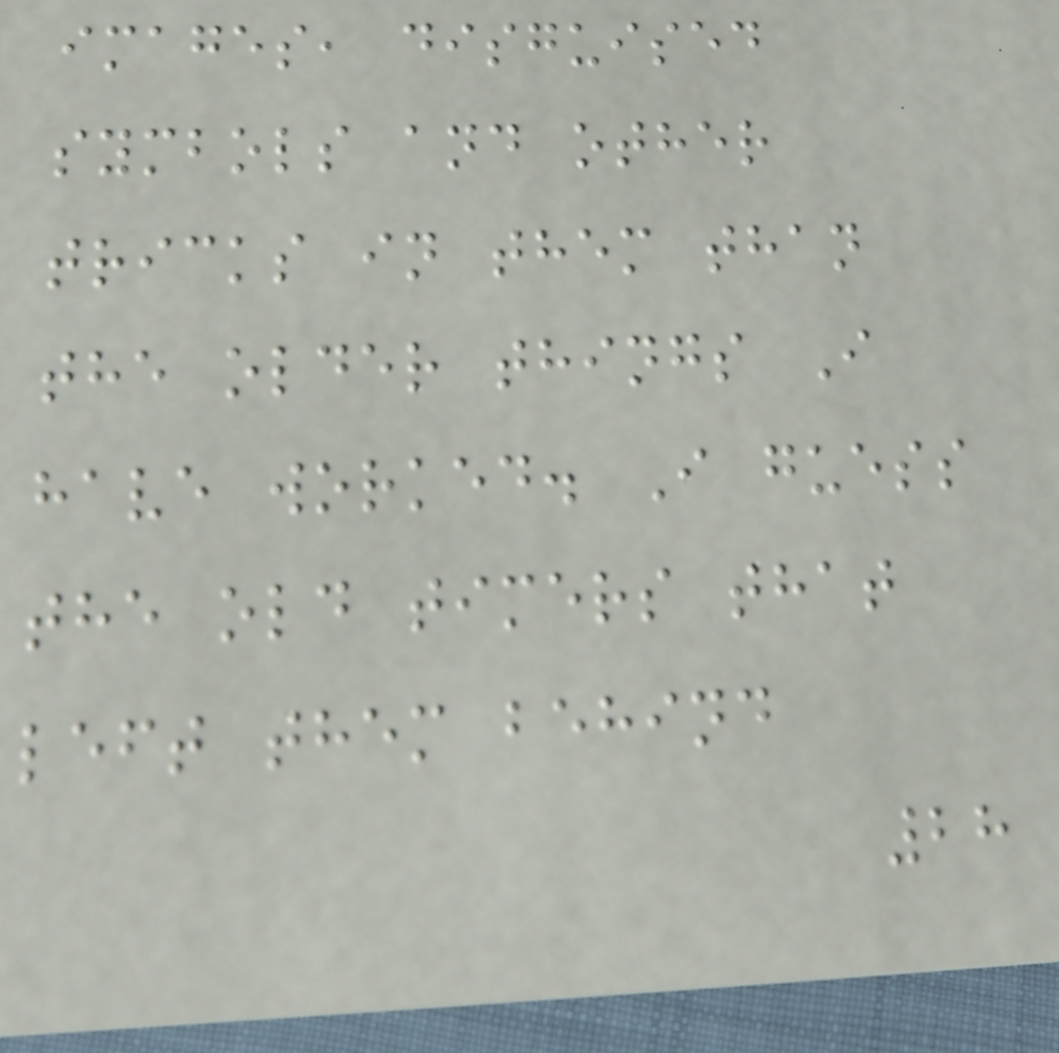images, disguised
symbols and other
tricks in them than
the older things I
have worked. I guess
the old timers that
left them behind
28
